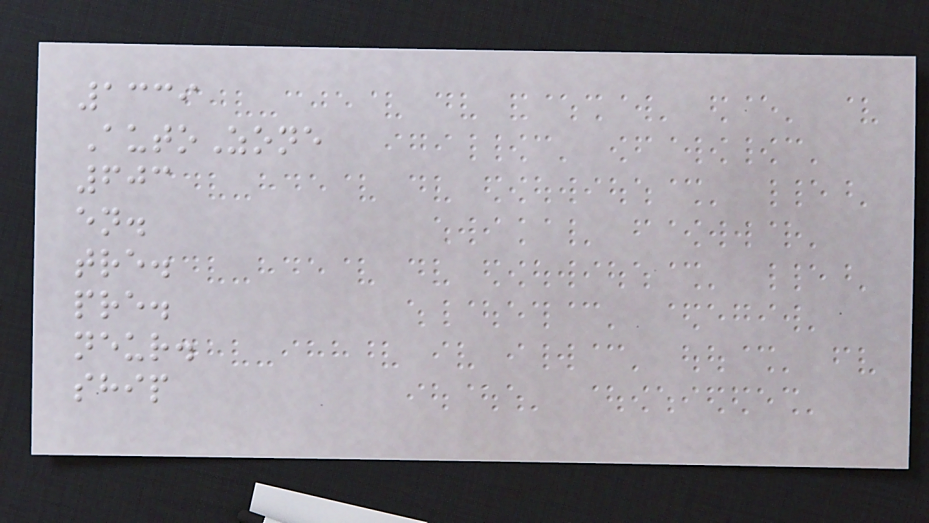1339
AutoZone
603
en.
tre.
pre.
neur.
ship
